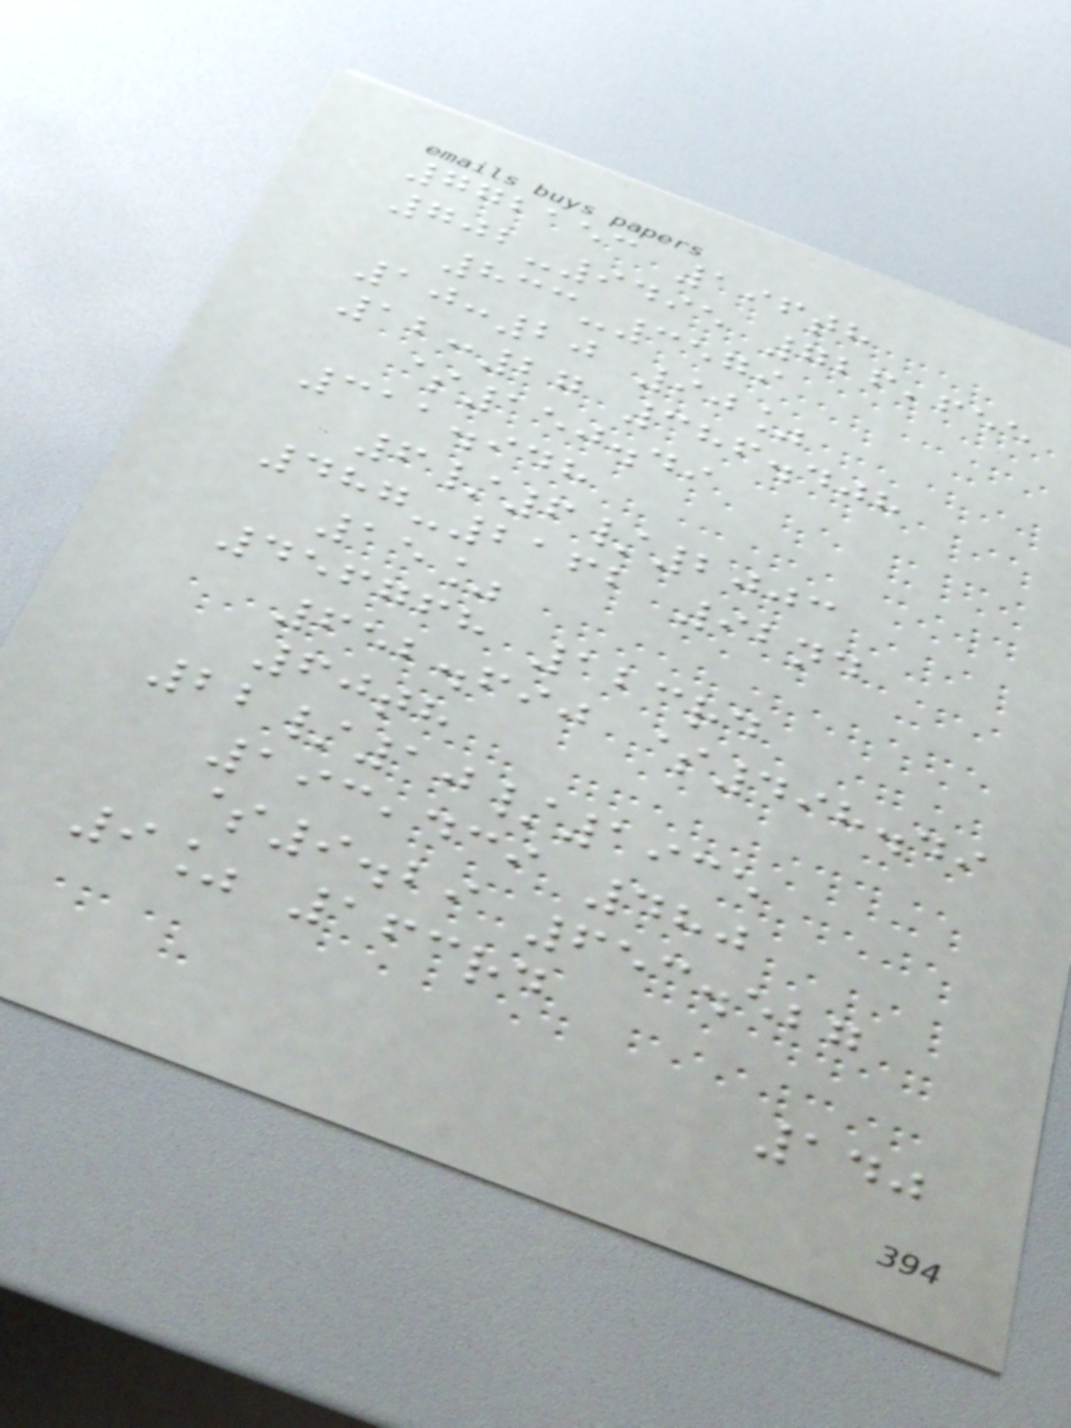772153 196th
702-9495 726,655
833-3579
10:20 90%
12:27 386.408
$150.49
311.948
6/6/2003
487-2162 92nd
15%
456768 123rd
652.690 $498.49
60th
22/10/1935
193,439 480
$9.29 653.527
9% 163rd
140
